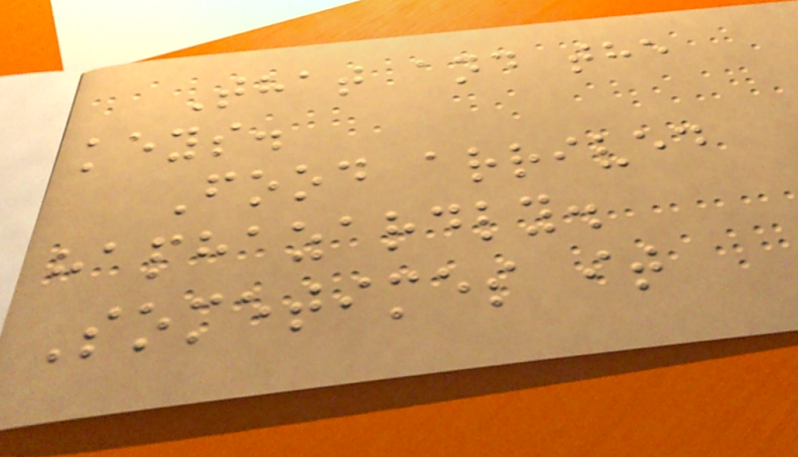That and the
keys.
Food arrived
haphazardly.
Sometimes it
